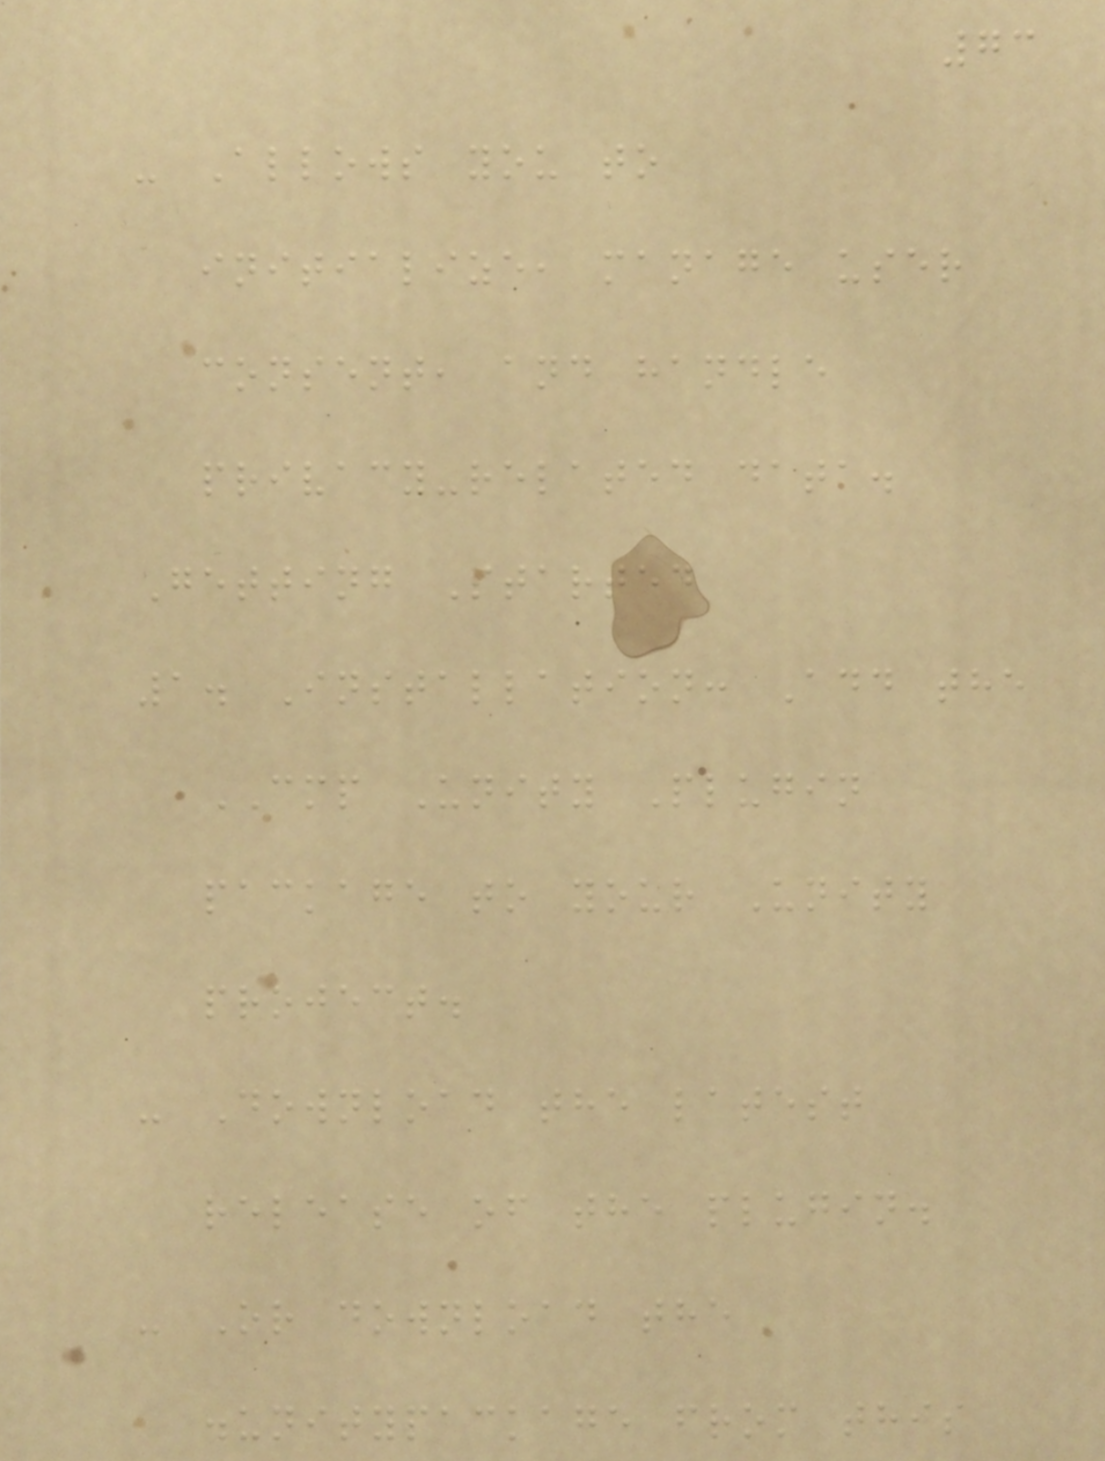73
- Allows you to
initialize, manage user
consent, and handle
privacy-related data.
Getting Started
1. Installation: Add the
CMP Unity Plugin
package to your Unity
project.
- Download the latest
release of the plugin.
- Or download the
.unitypackage from this
